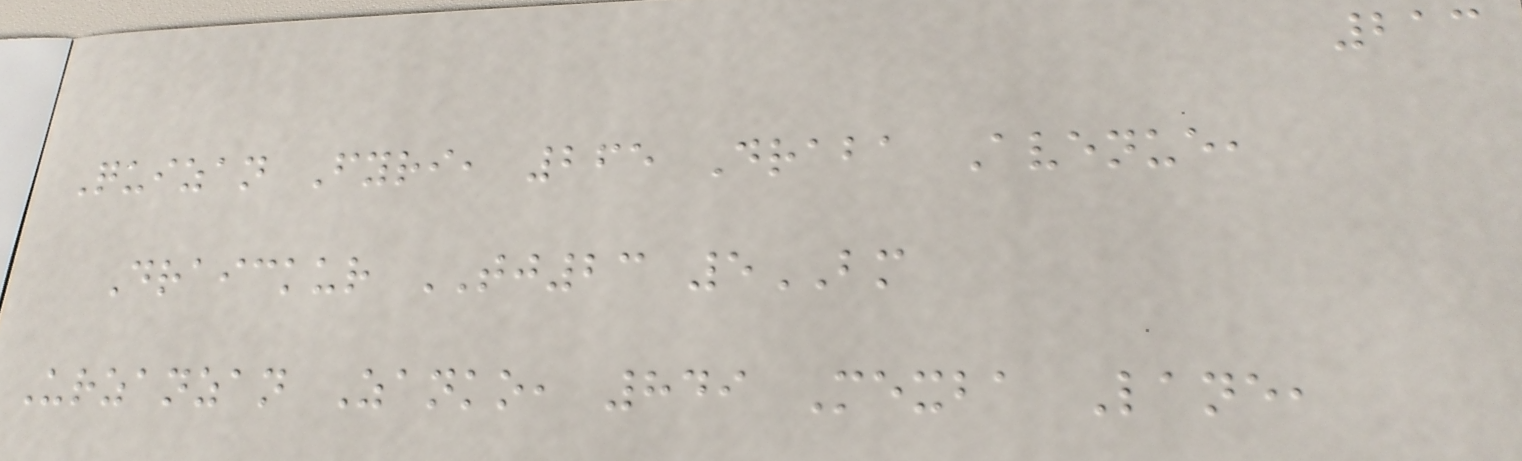213
Quizan Fyri, 265 Draba Avenue,
Draickur TJ23 5BM
Urzanzan Zanko, 849 Mexba Lane,
